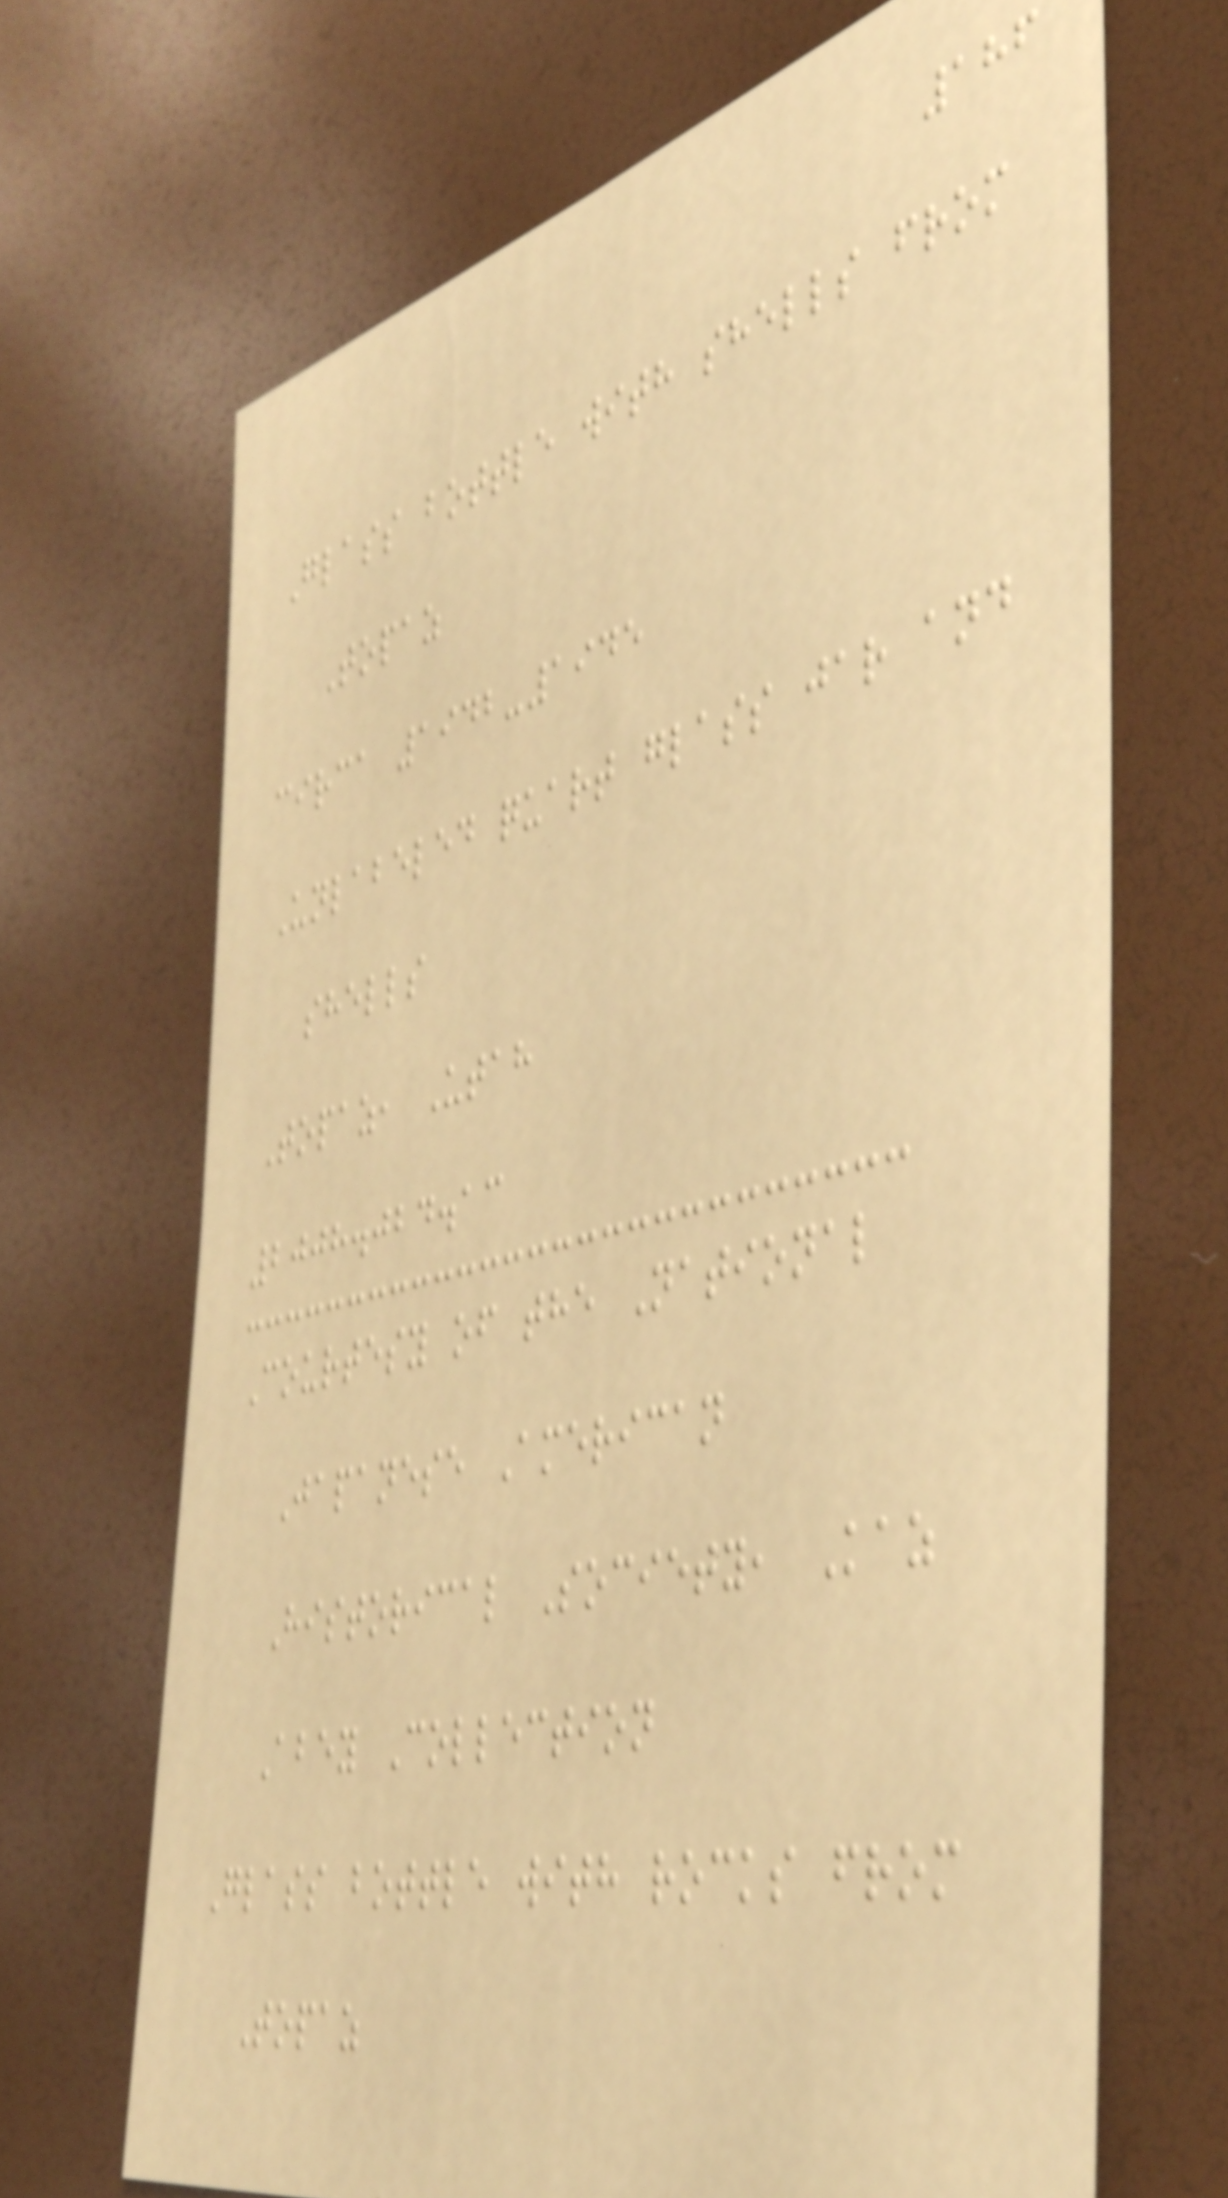186
Glass bottle with shells from
Topaz
circa 1942-1945
Unlabeled quart glass jar and
shells
Topaz, Utah
2008.024.13
Courtesy of the National
Japanese American
Historical Society, Kaz
Abey Collection
Glass bottle with rocks from
Topaz
